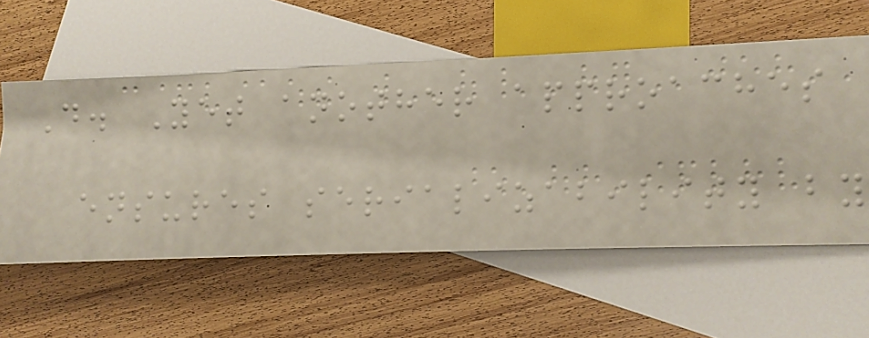D. Yet another approaches
ensures serializability by
